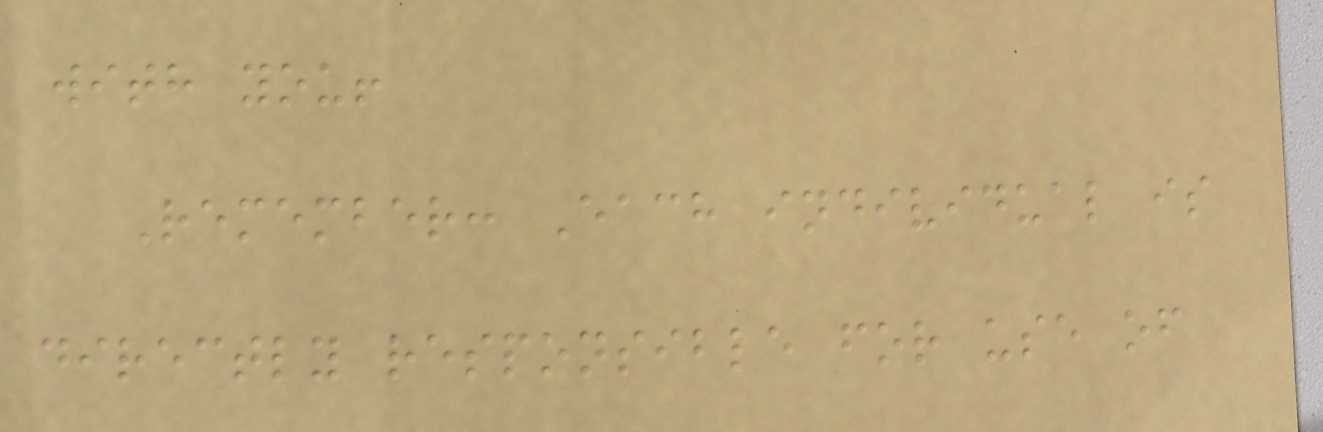with you!
Remember: Each individual is
directly responsible for use of
